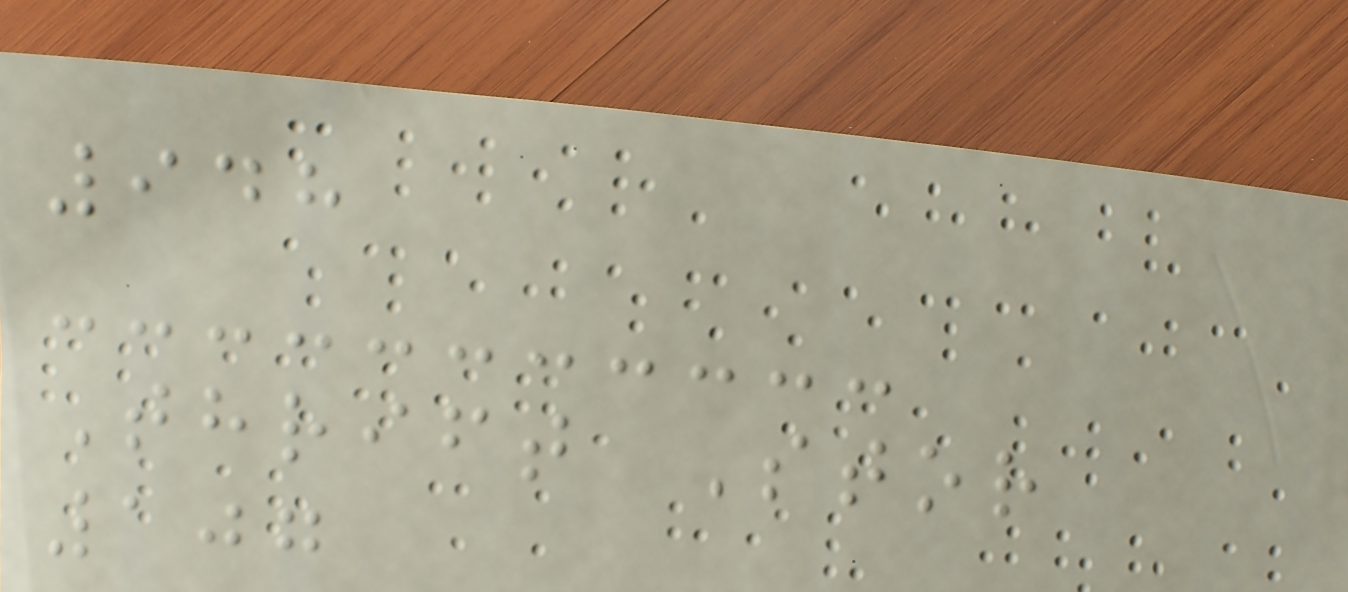948
Thrift Stor
107
